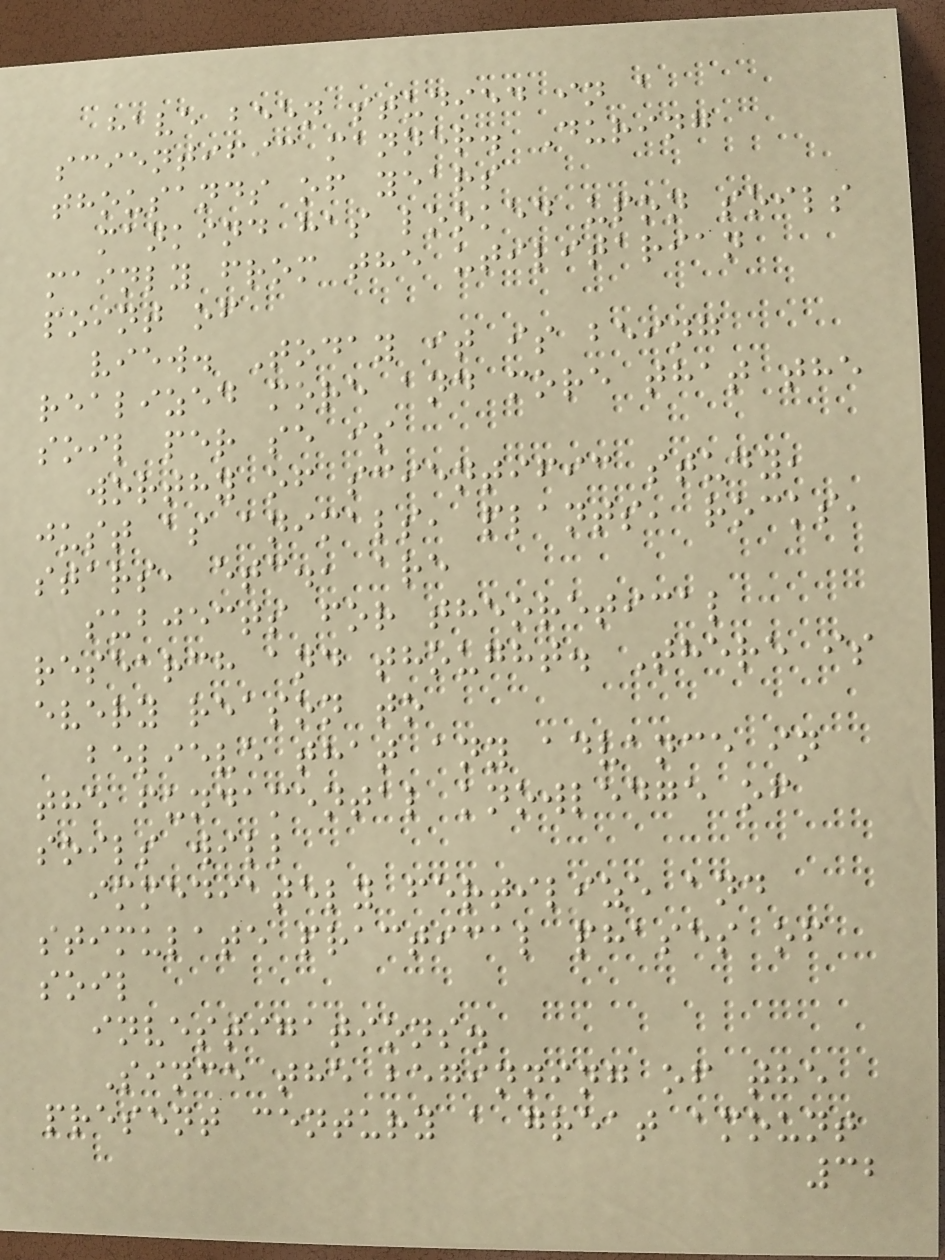have been studied in a
scientific manner. During
thousands of years
mankind has looked upon soils
mainly from the utilitarian
point of
view. Today it is being
realized more and more that the
soil per se is
worthy of scientific study,
just as animals, plants, rocks,
stars, etc., are
subjects for theoretical
research and thought. There is
every reason to
believe that any advance in
the fundamental knowledge of
soils will
immediately fertilize and
stimulate practical phases of
soil
investigations.
Since the beginning of the
present century a great amount
32
